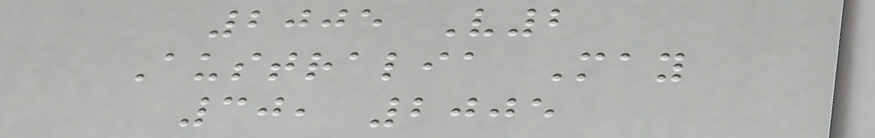2005 V2
Australia May
30, 2005
